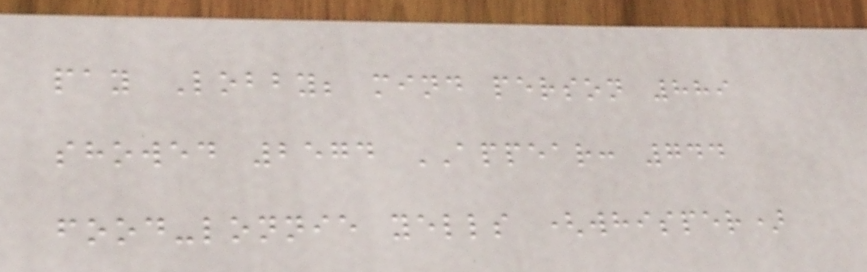pay Lobby; mind person 889
showed 2574 APPEAR: 744
food-lonnie yells (whisper)
